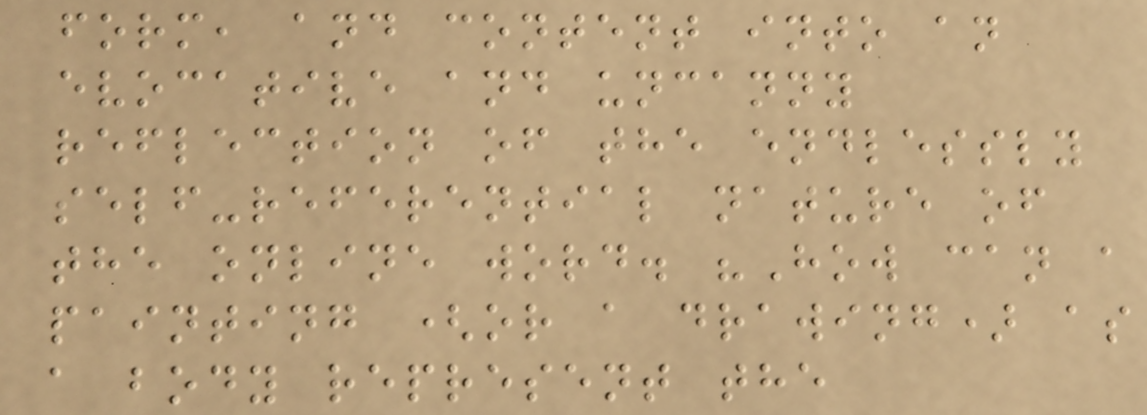form, and content into an
evocative and uncanny
reflection of the endlessly
self-referential nature of
the online word. "How can a
painting (or a drawing) as
a body represent the
